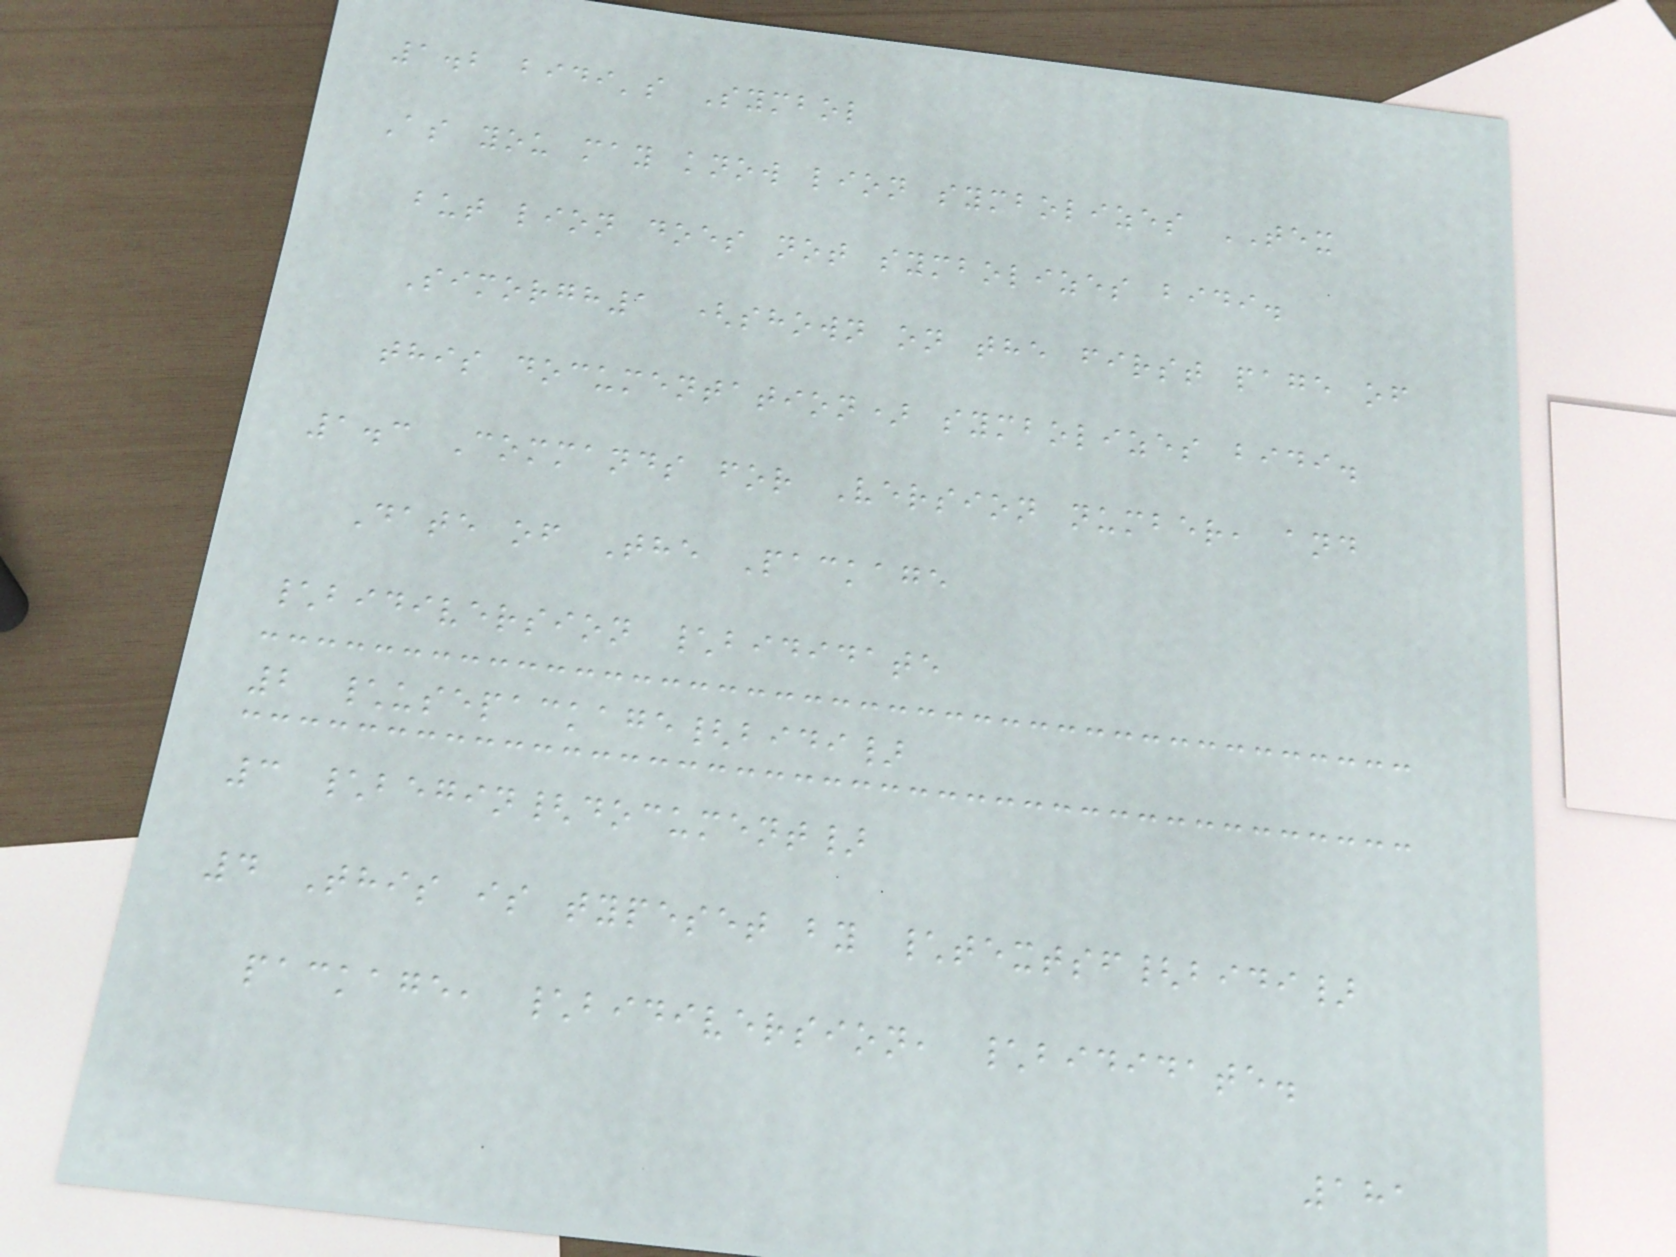1.2 bidi's Symbol
As you may know lion symbolizes TEX
but lion does not symbolizes bidi.
Simorgh1 (shown on the first page of
this documentation) symbolizes bidi.
1.3 Commands for Version number, and
Date of The Package
\bidiversion \bididate
2 \usepackage{bidi}
3 \begin{document}
4 This is typeset by \textsf{bidi}
package, \bidiversion, \bididate.
181
